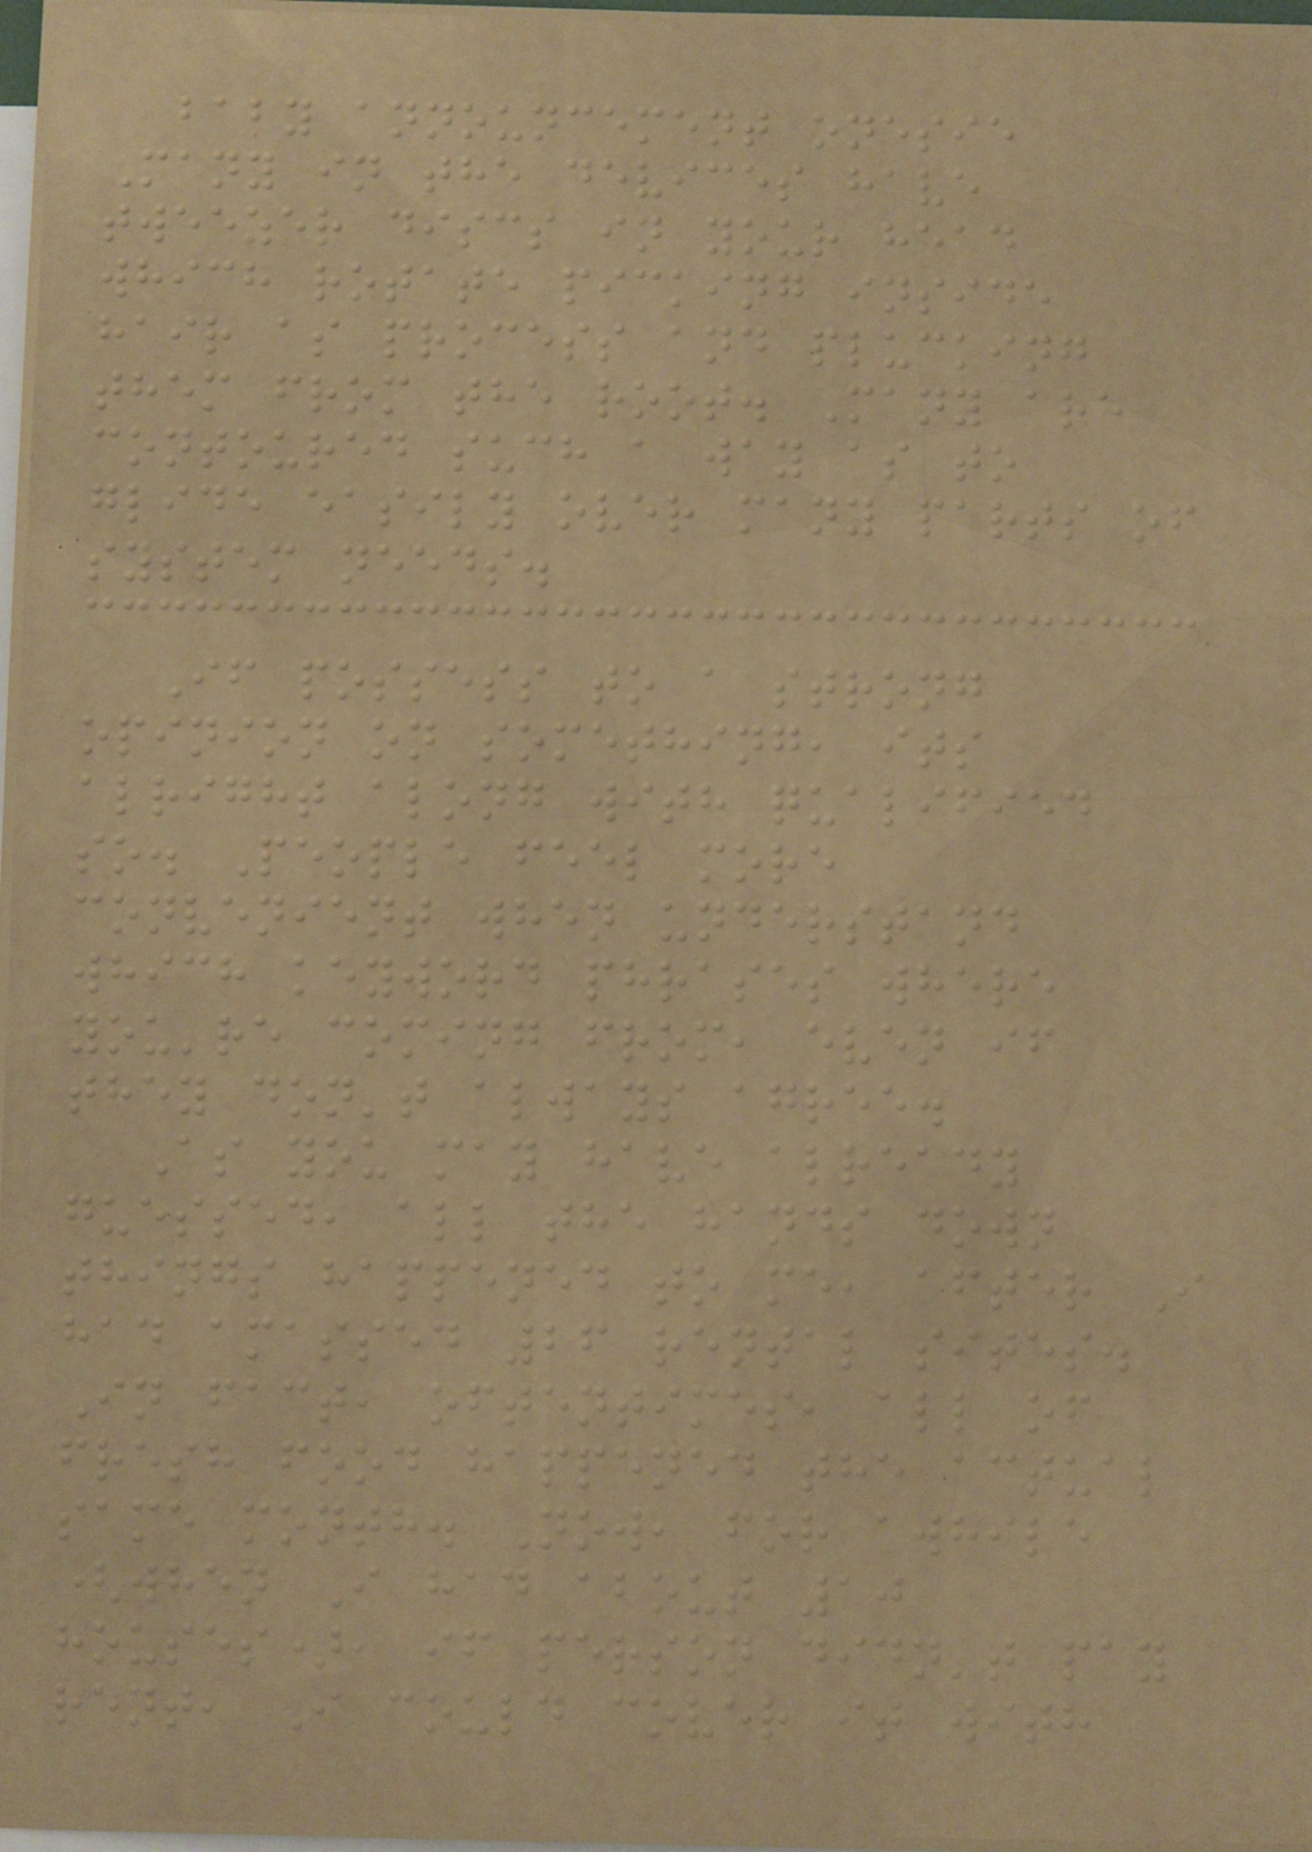baby announcement onesie
Many in the devices have
tweezer discs in your head
which rotate picking inside
hair as process and plucking
them from the root. Many are
contoured such a way as to
glide easily over many parts of
system needs.
If possess to a strong
opinion on something, its
alright along with qualified
so. People feel more
convenient when understand
which keyword phrases where
you're coming from, even if
they don't always agree.
As you may have already
guessed, all the hands down
things happened to me, after I
had amassed 26 rental sites.
In fact, oftentimes, all of
fresh food happened the actual
same month. Now, for awhile
(when I had about 10
houses), if person didn't pay
rent, I could cover it with
